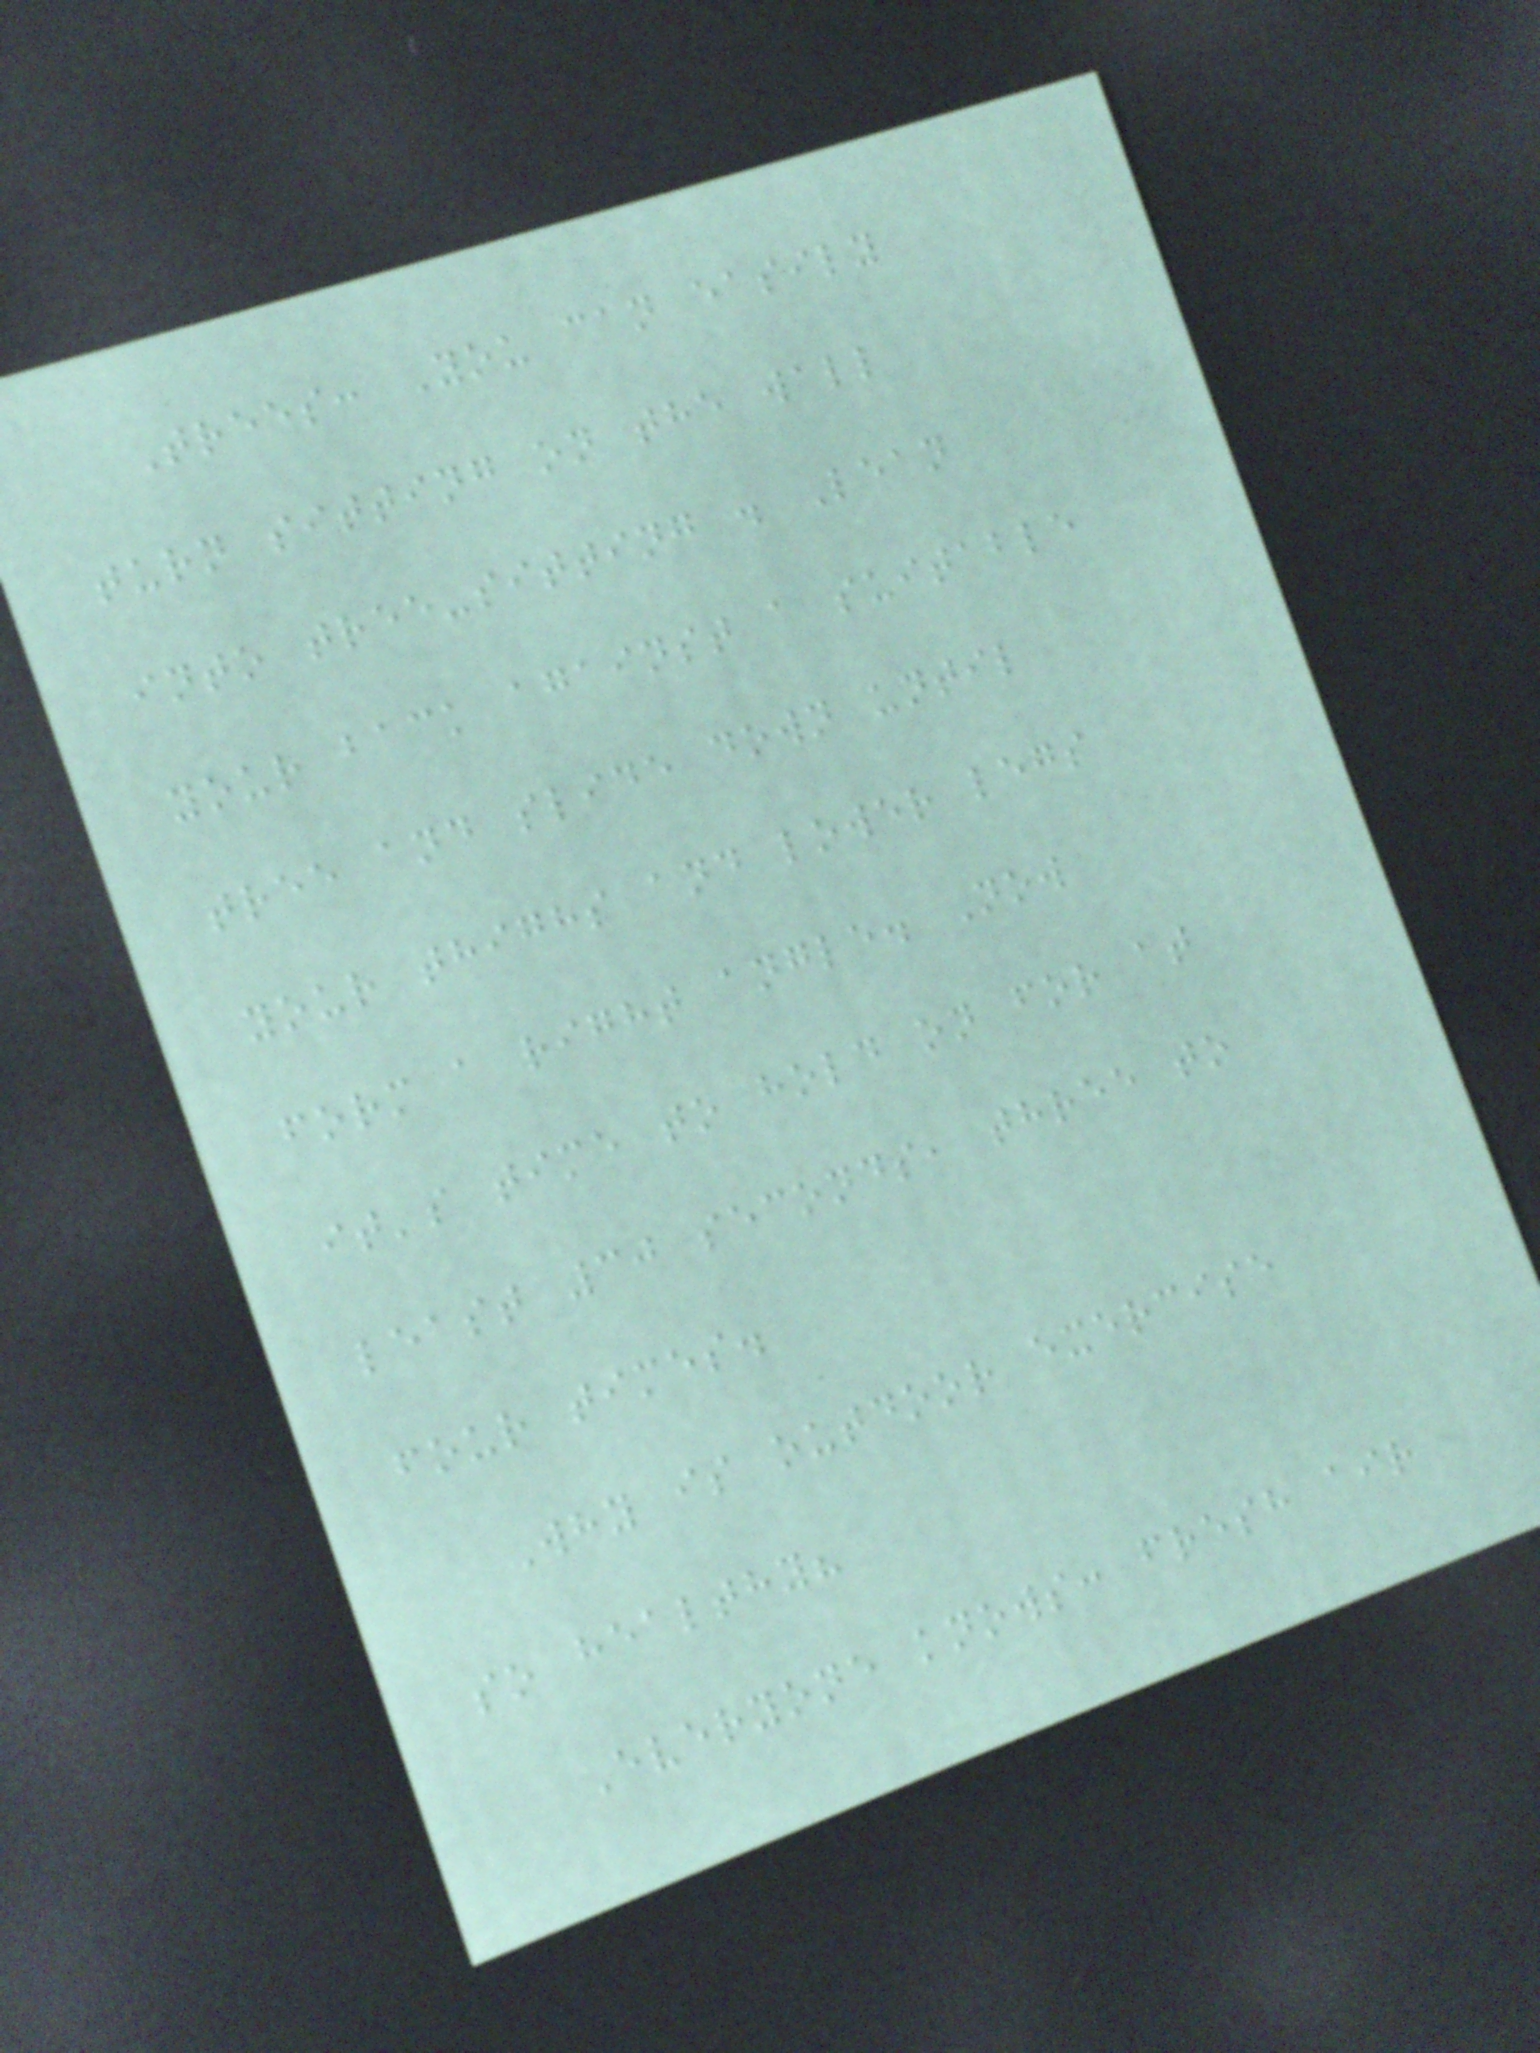Trees: You can easily
turn sitting on the wall
into tree-sitting . Lean
your back against a suitable
tree and slide down until
your thighs and lower legs
form a right angle. Now
it's time to hold on for at
least 30 seconds, three to
four times.
Why is outdoor exercise
so healthy?
Everyone knows: fresh air
